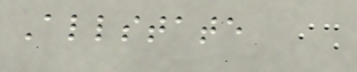Allstate
